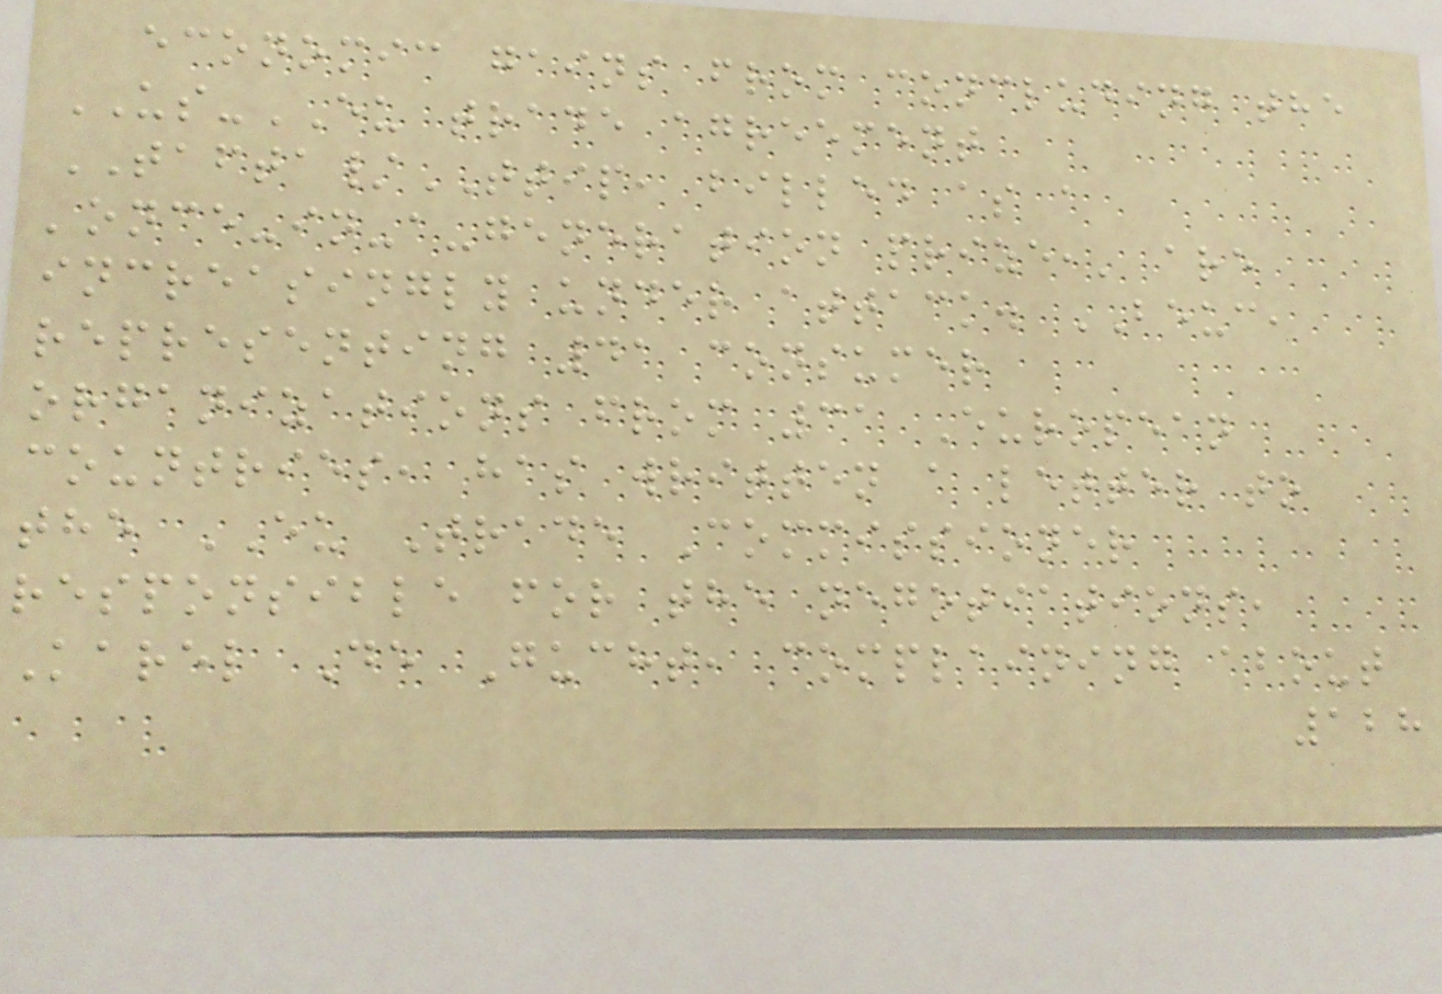economic gains from concluding the
US-EU trade agreement
TAFTA/TTIP, billed as a
'once-in-a-generation prize,' are
increasingly under attack. BEUC,
representing 41 consumer
organizations from 31 European
countries, has written a letter to
the EU Trade Commissioner
responsible for the negotiations,
Karel De Gucht, complaining about
128
